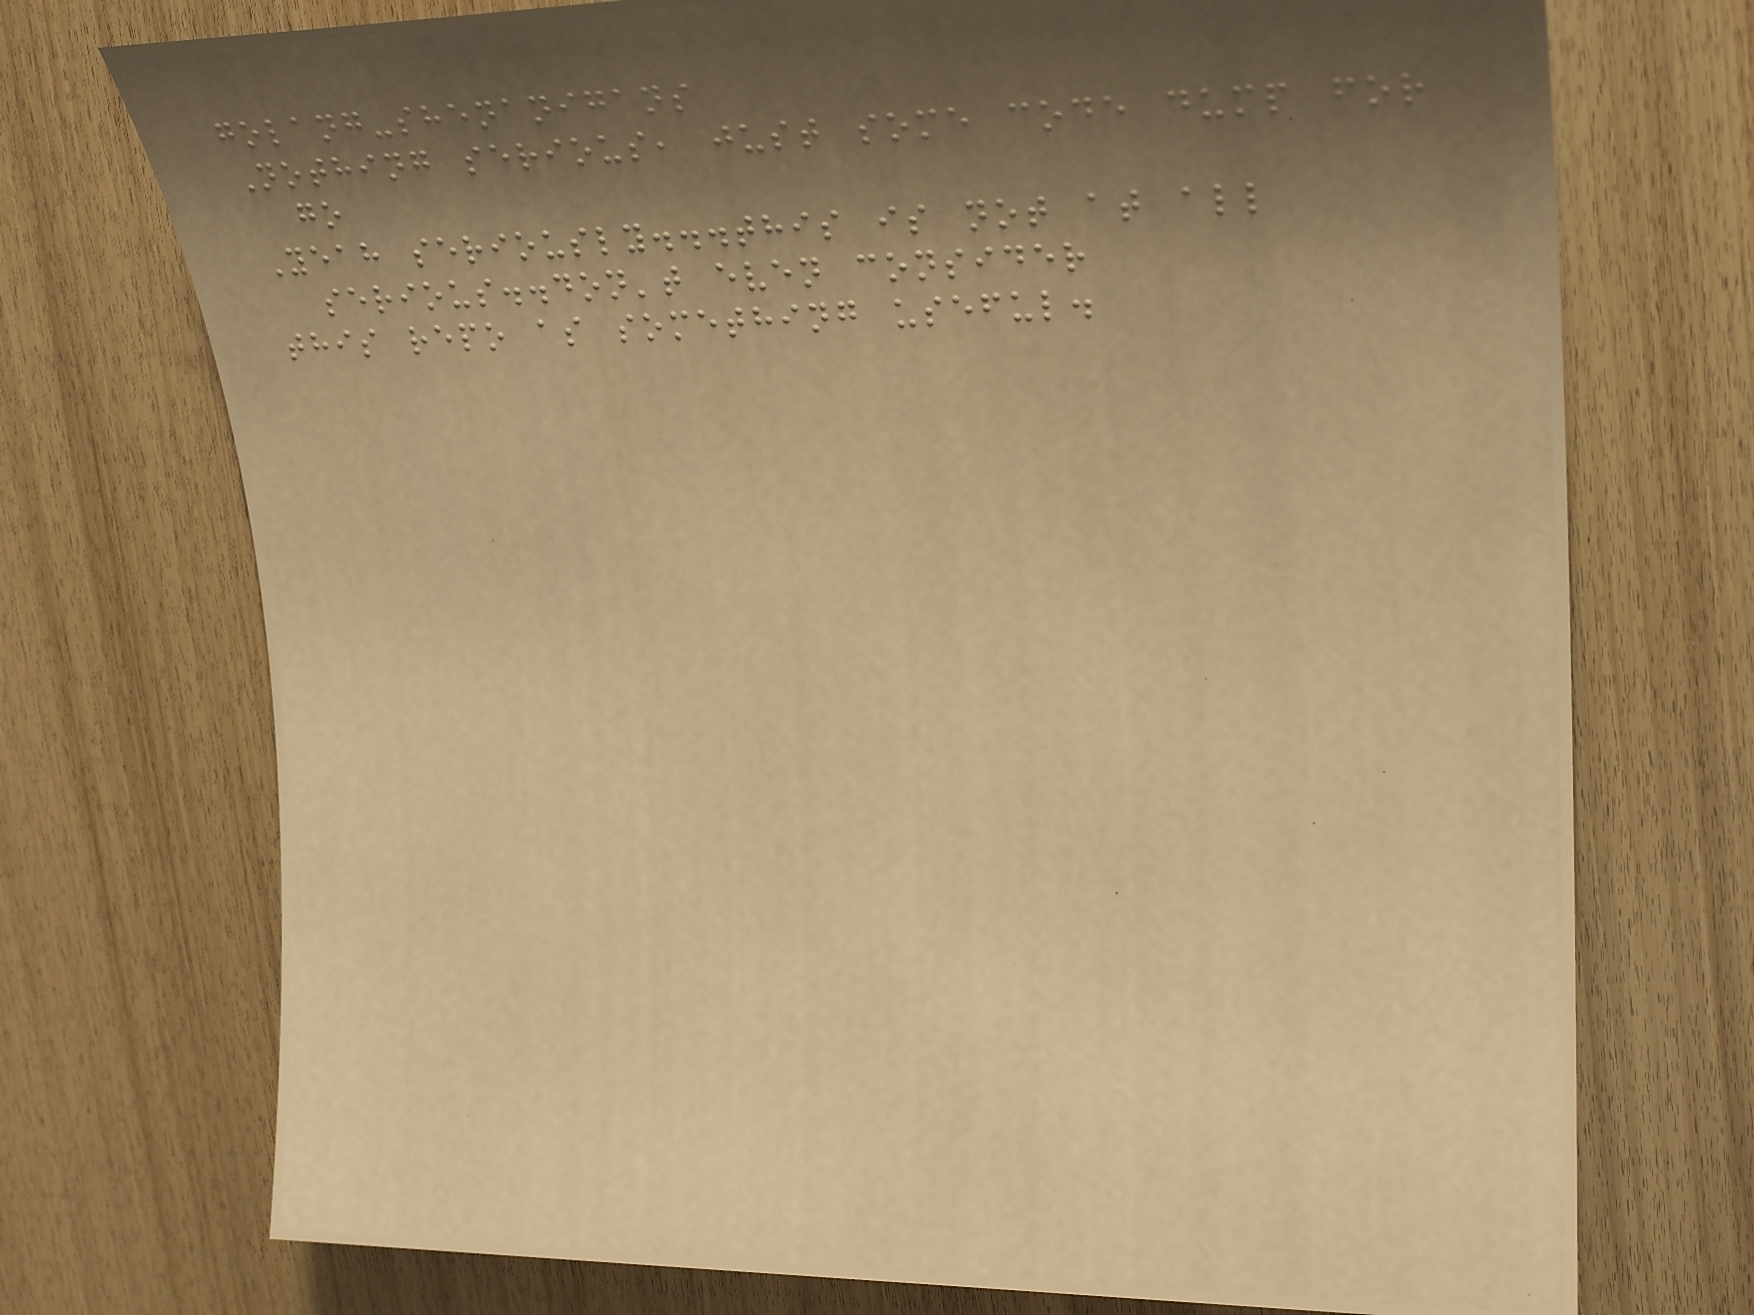golang-shenanigans
Nothing serious, just some code dump for
go
Yeah seriously...this is not at all
serious..don't even consider
this repo as something useful.
